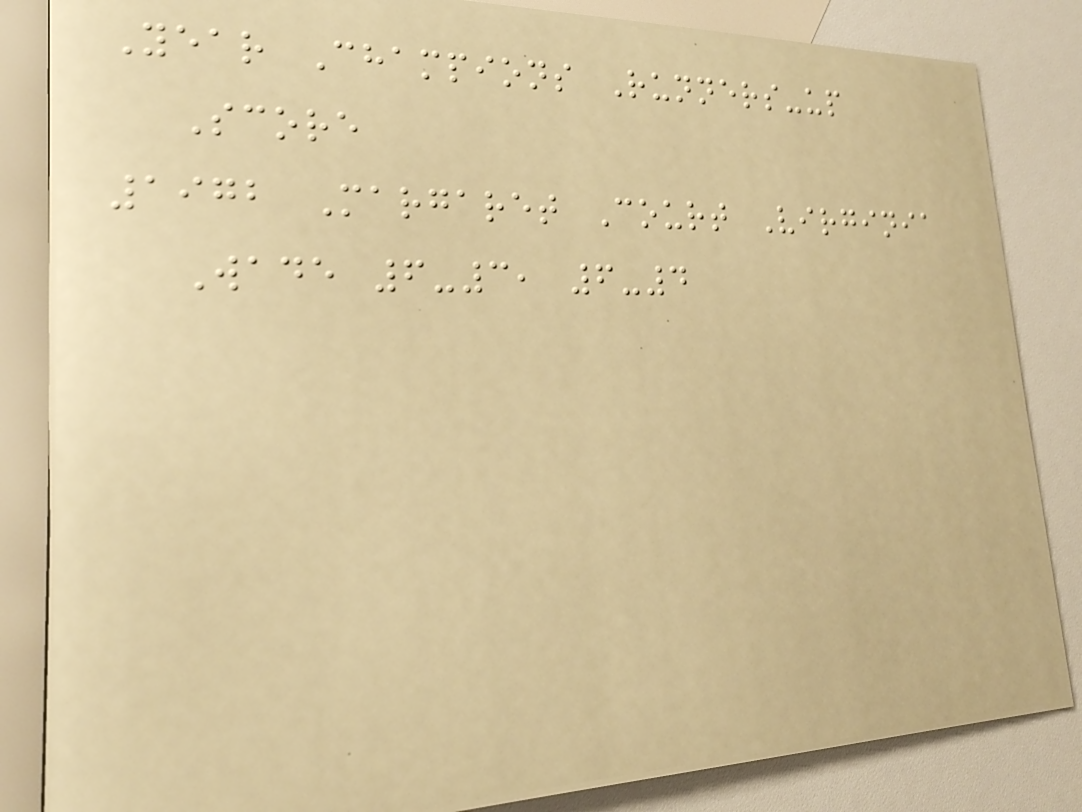Year Champions Runners-up
Score
1972 Margaret Court Virginia
Wade 6-3, 6-4
